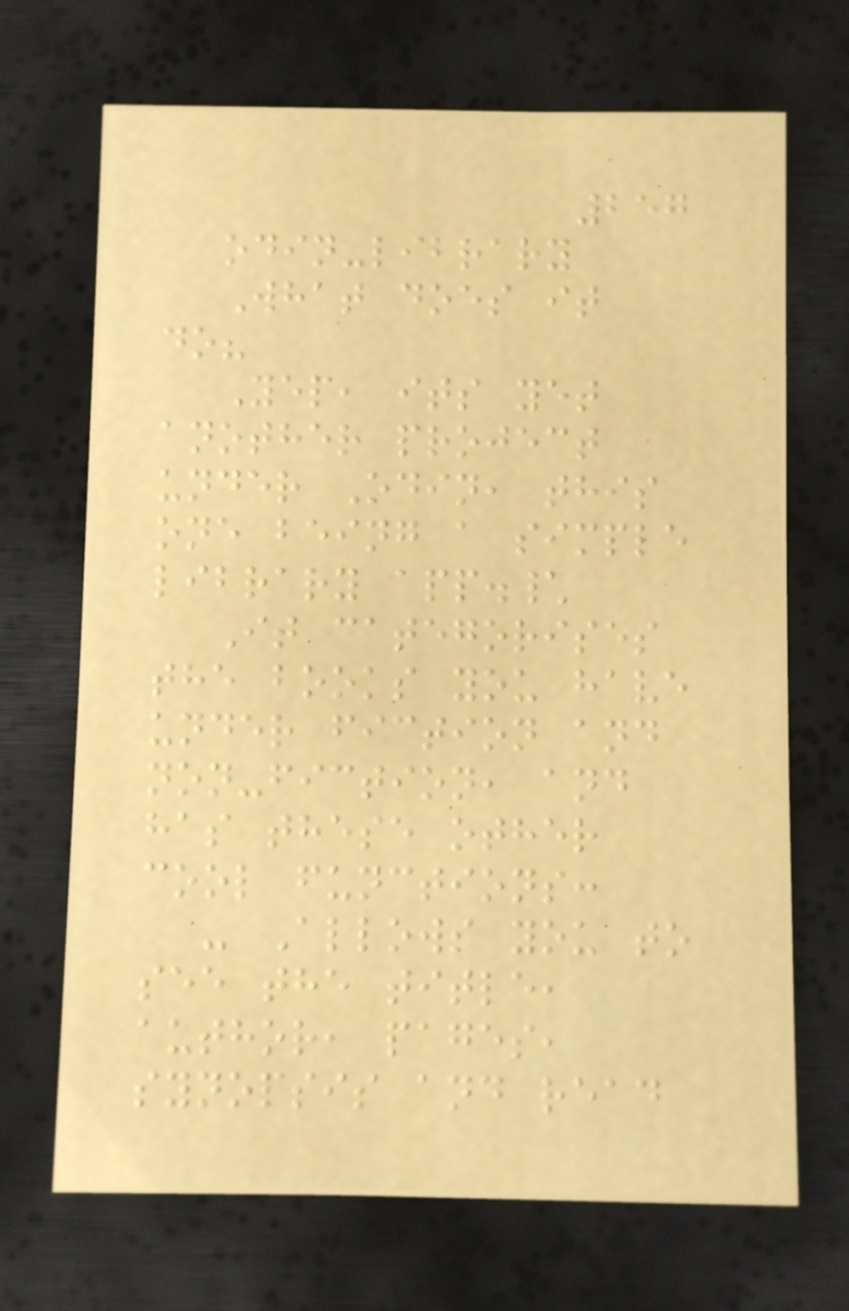257
odin-library
What does it
do?
Yep, its yet
another project
under Odin, this
one being a simple
library app.\
It categorises
the books you have
under fiction and
non-fiction, and
has these other
cool functions:
- Allows you to
see the title,
author, pages,
synopsis and read
